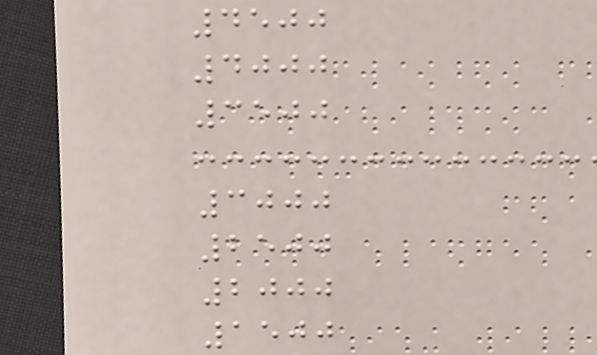4500
4000
3500
3000
2500
2000
1500
